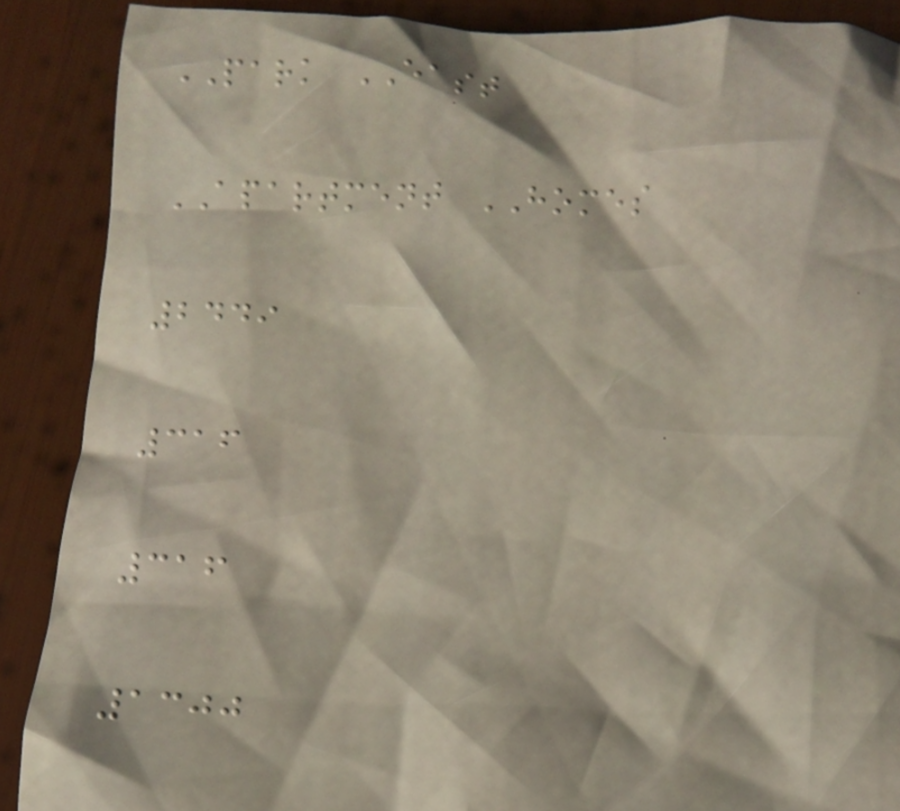PARK EAST
APARTMENT HOMES
2449
316
316
1300
